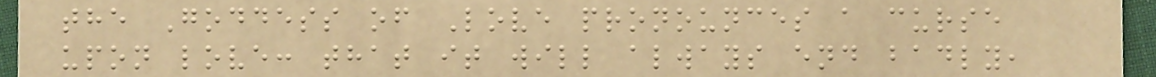the Goddess of Love pronounces a curse
upon love: that it will always end badly,
